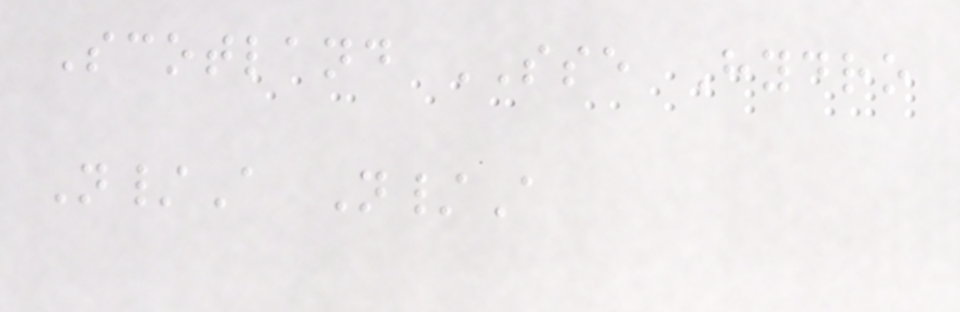Scotland SSE Hydro
N/A N/A
